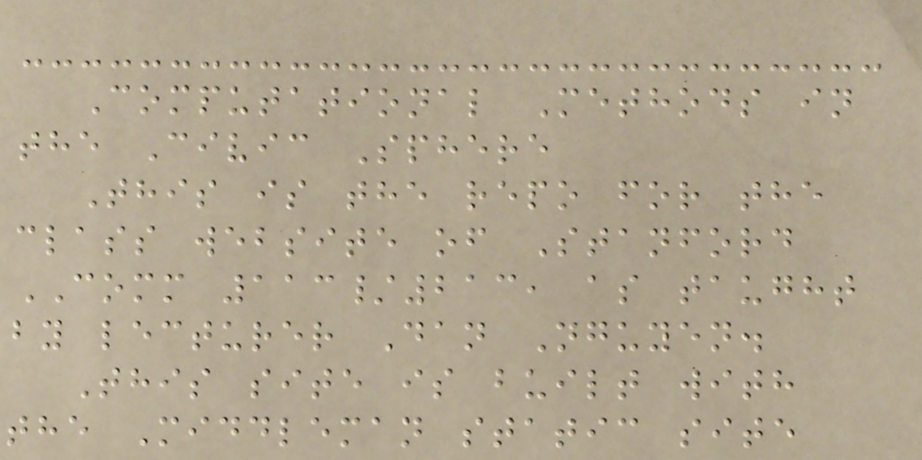Computational Methods in
the Civic Sphere
This is the repo for the
class website of Stanford
COMM 113/213, as taught
by lecturer Dan Nguyen.
This site is built with
the Middleman static site
